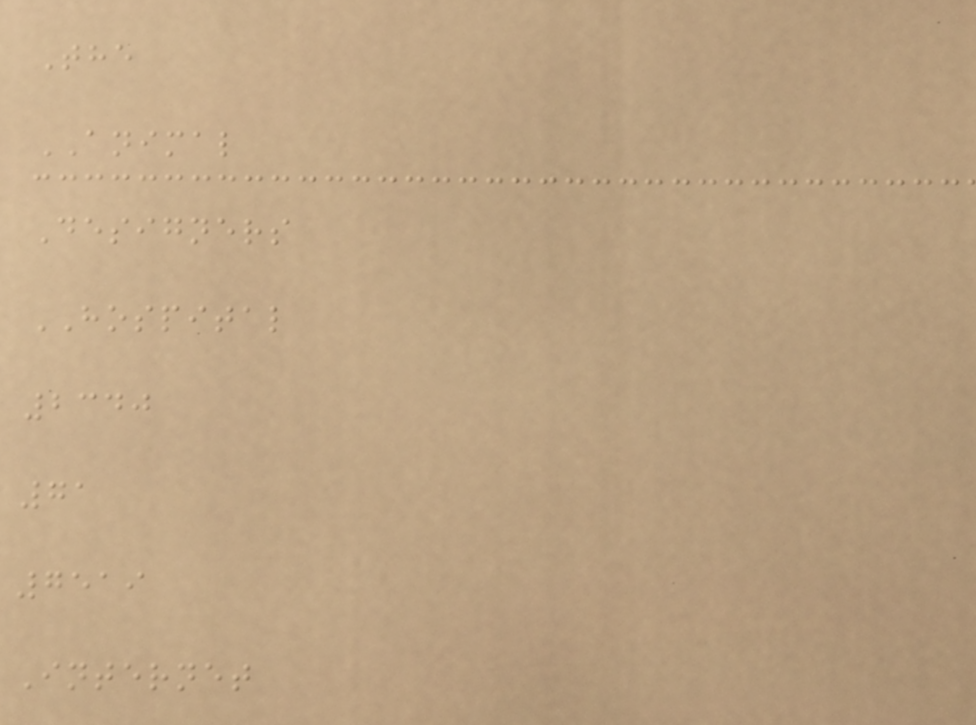The
ANIMAL
Designers
HOSPITAL
2340
71
7519
Internet
